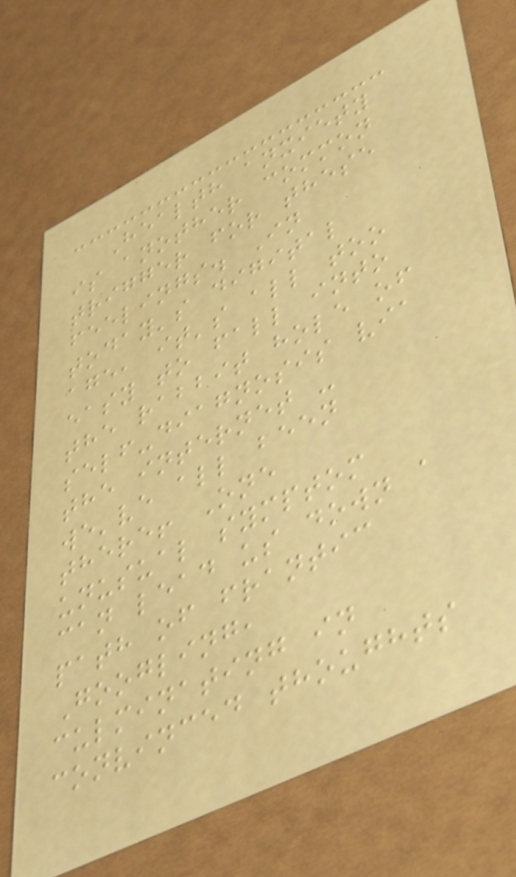Health anxiety
is another common
trigger for these
feelings. In
today's digital
age, it's all too
easy to fall into
the rabbit hole of
self-diagnosis via
the internet -
we've all been
there! One
unusual symptom
can lead us down a
path of frantic
Googling,
culminating in
convinced thoughts
